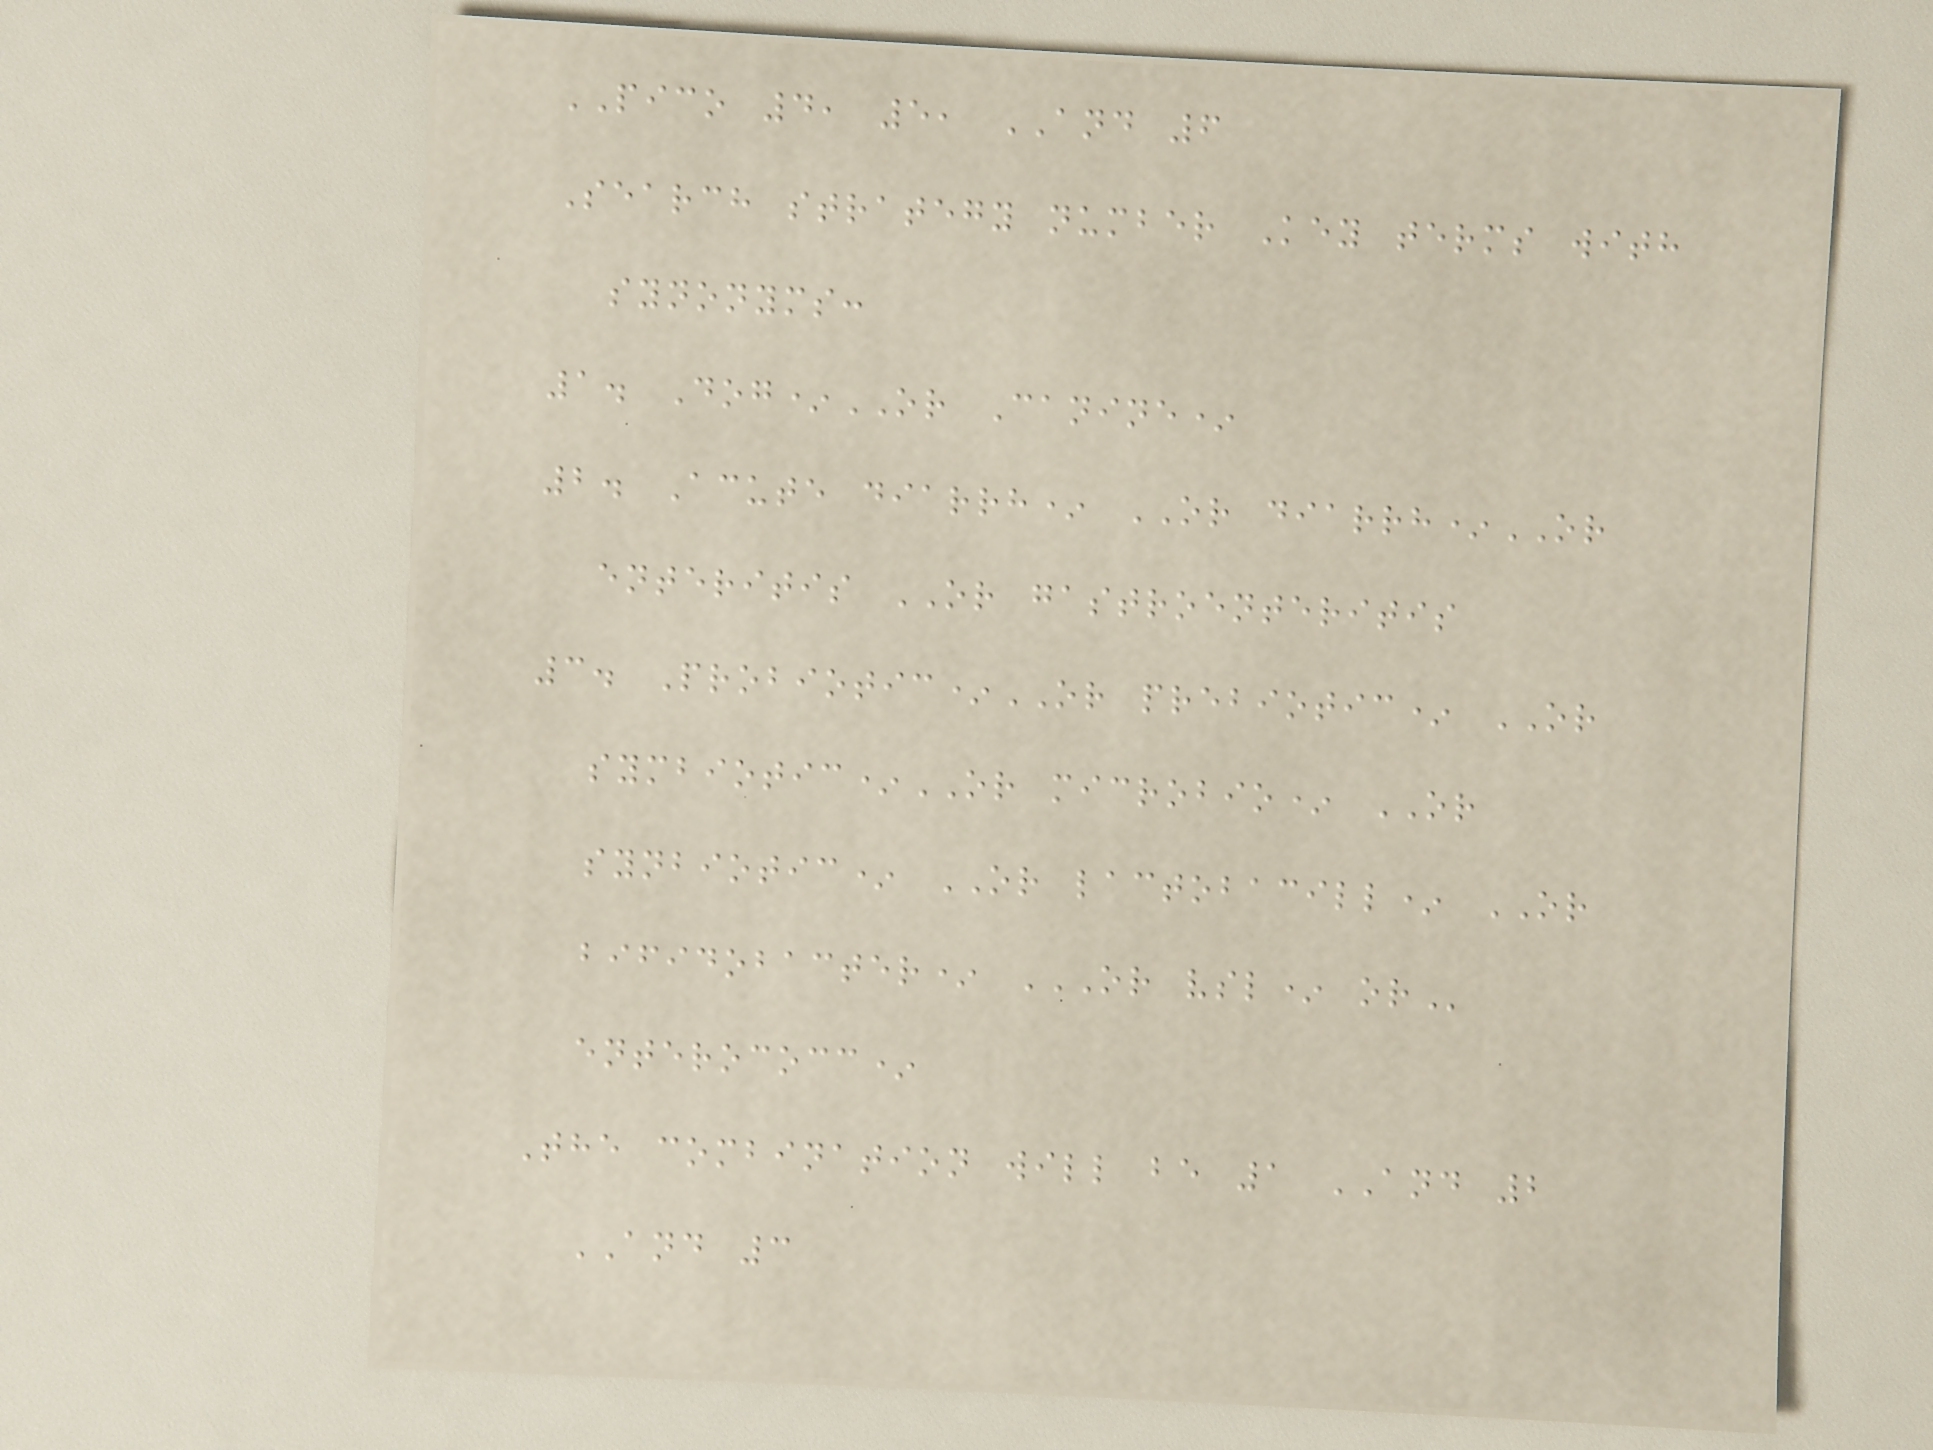PICO 4, 5, AND 6
Search strategy number Key terms with
synonyms:
1. Dog*OR Canine*
2. Acute diarrh* OR diarrh*OR
enteritis OR gastroenteritis
3. Probiotic*OR prebiotic* OR
symbiotic*OR microbio* OR
synbiotic* OR lactobacill* OR
bifidobacter* OR VSL* OR
enterococc*
The combination will be 1 AND 2
AND 3
